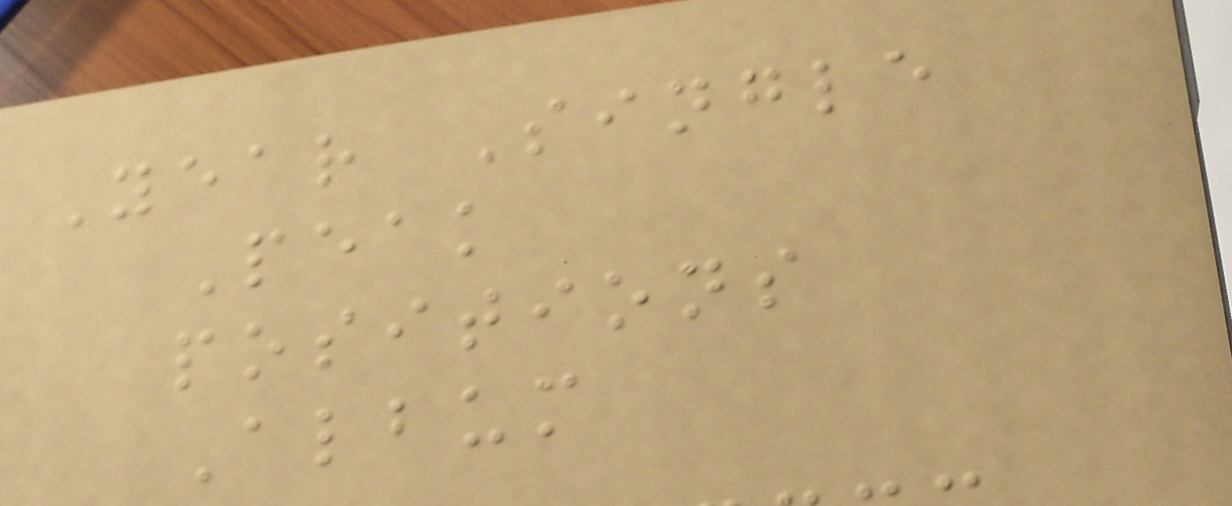Year Single
Peak
positions
Album
